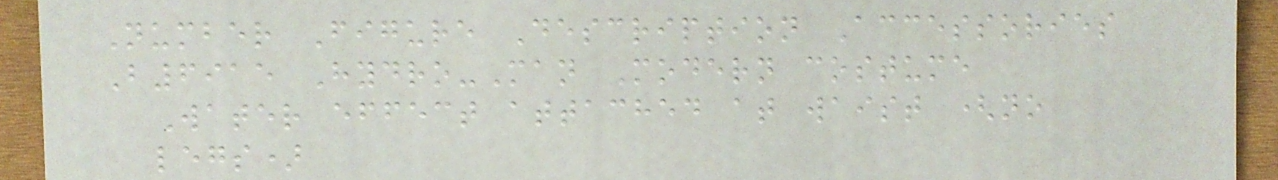Number Figure Description Accessories
B6915 Hydro-Man Modern costume
Water effect attached at waist (no
legs)
